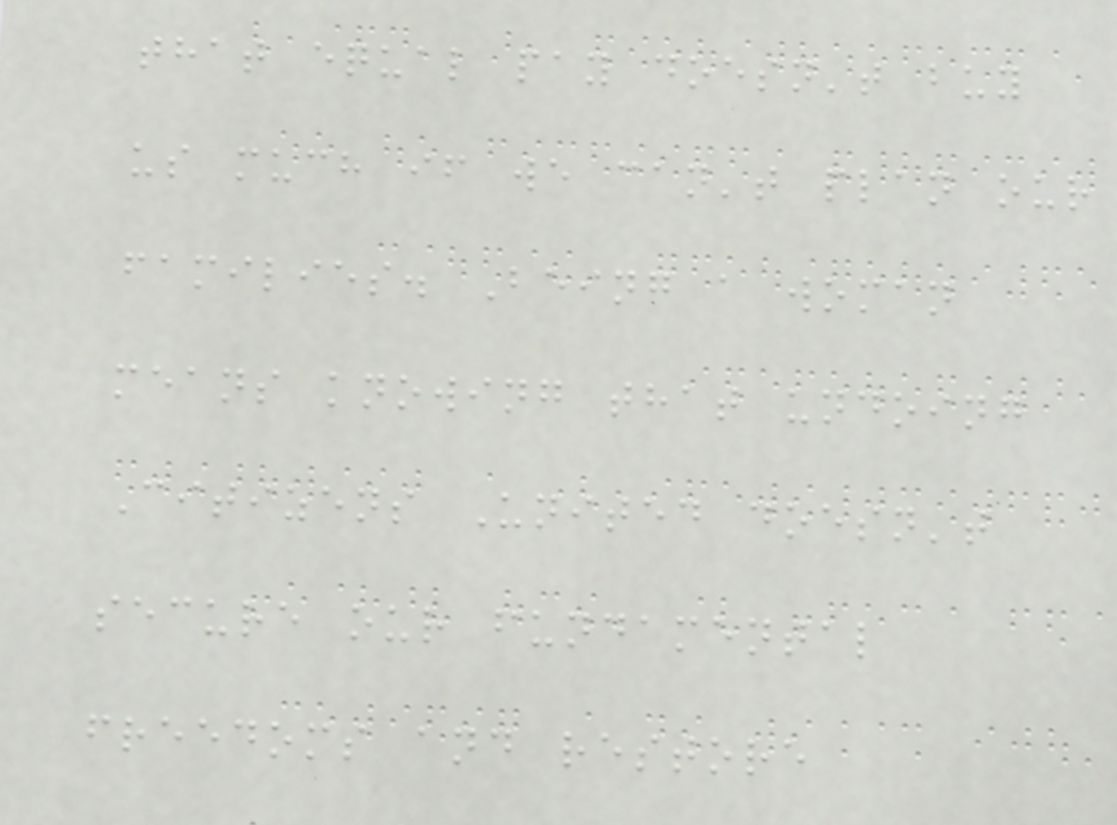that equal pay doesn't buy
us much if we can't plan our
families. Being a woman
means knowing that undoing
Citizens United doesn't
secure our fundamental
freedoms and restore
